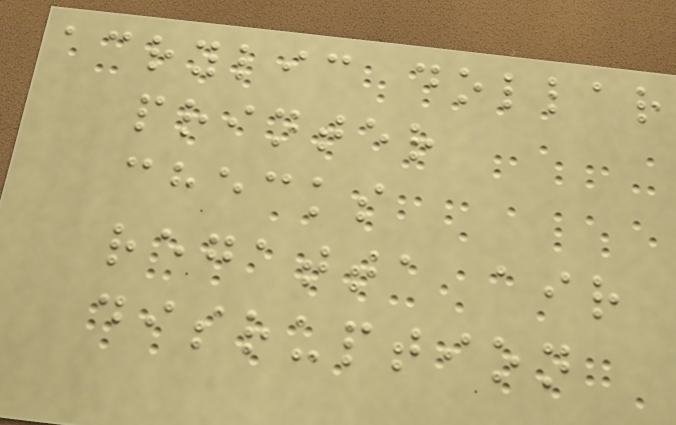acrylic dollar
printer
checks
regatta air
disruption
